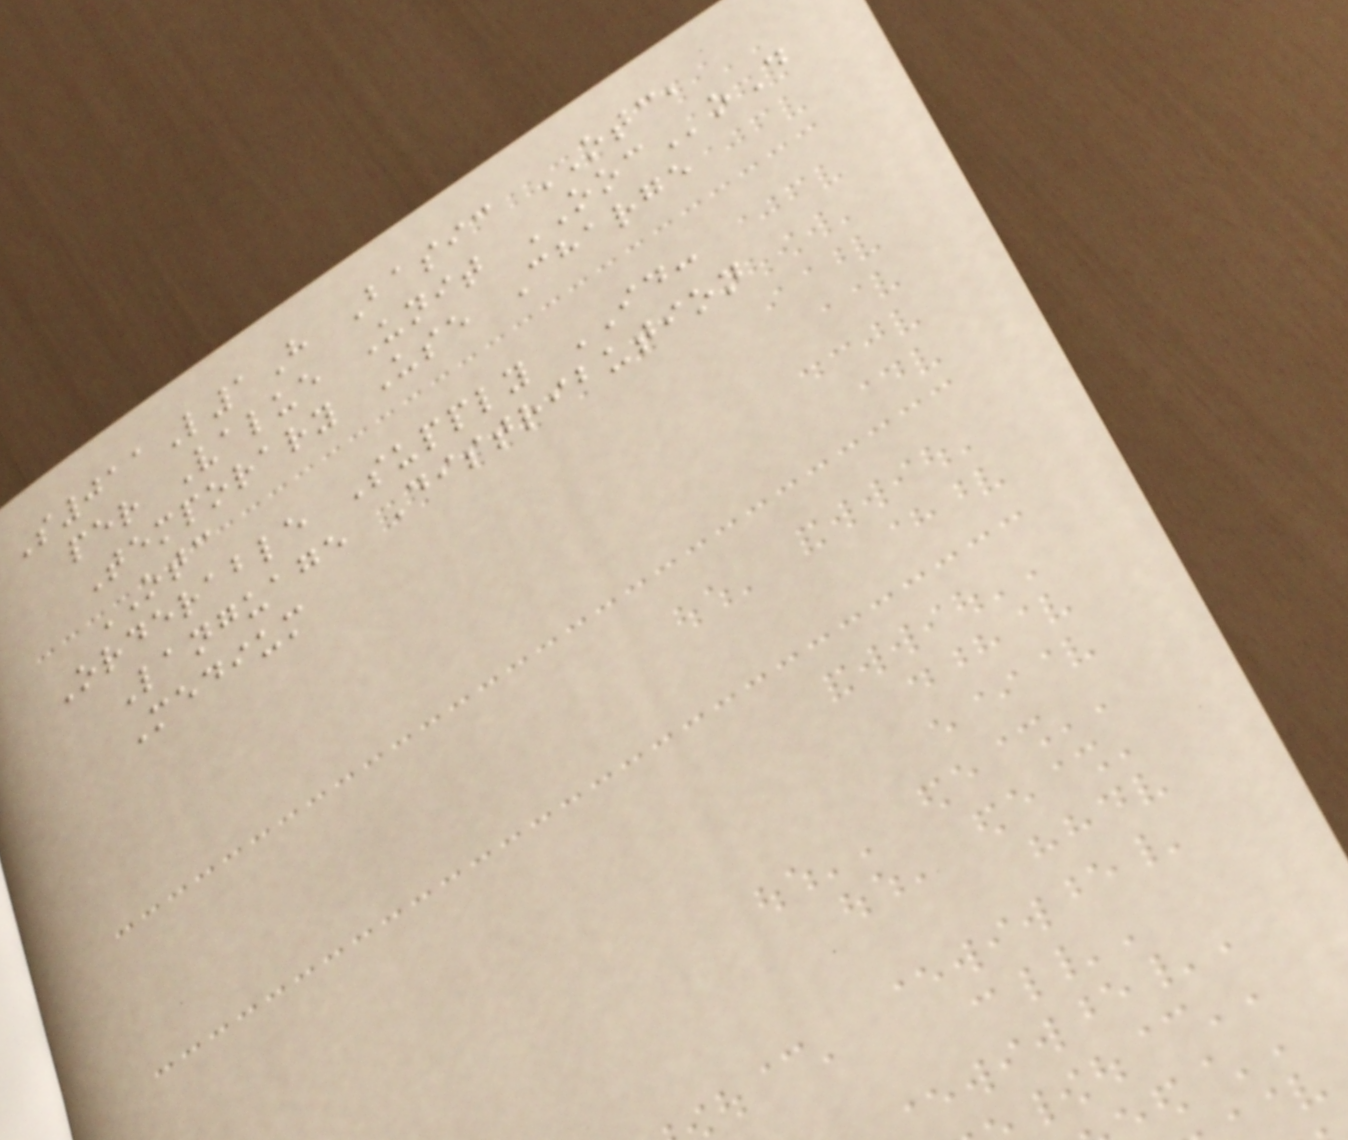S011L1H Basic OTC,
per Value Unit OOCoD
Temporary Use Charge
OTC
Orderable Supply ID:
Language Distribution
Medium
